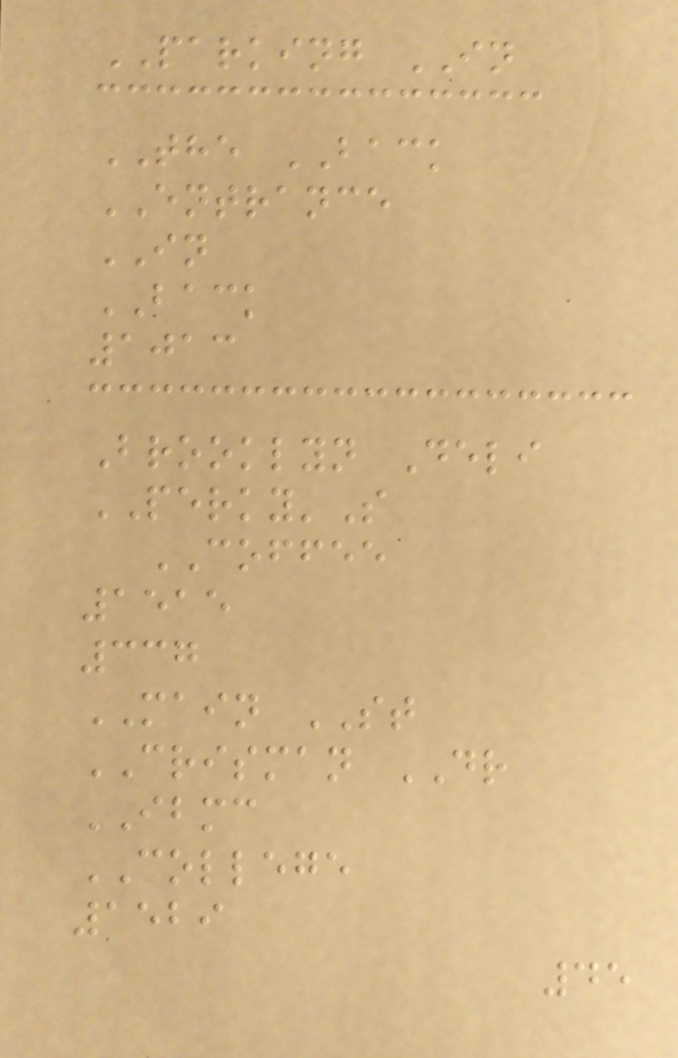PARKING IN
THE BACK
ENTRANCE
IN
BACK
1013
Brooklyn Deli
PERKY'S
COFFEE
1515
337
MAIN ST
CRISMAN DR
IBMC
COLLEGE
1529
45
